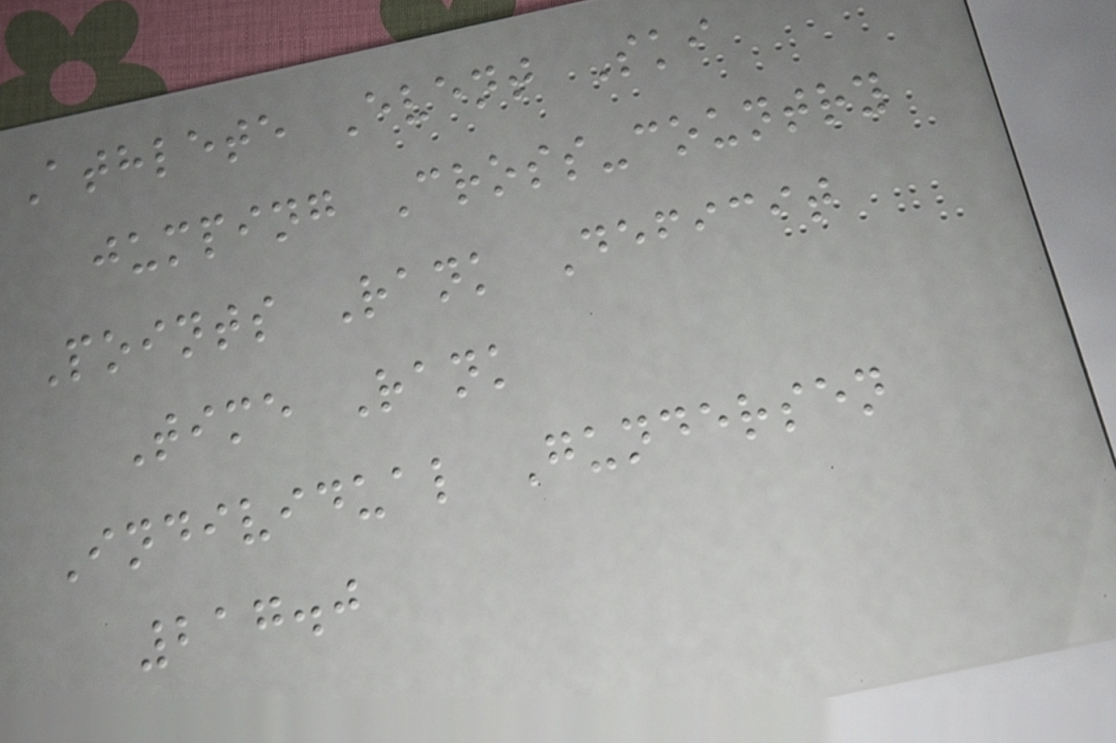Athlete Event Ski
jumping Cross-country
Points Rank Deficit
Time Rank
Individual Gundersen
217.0
